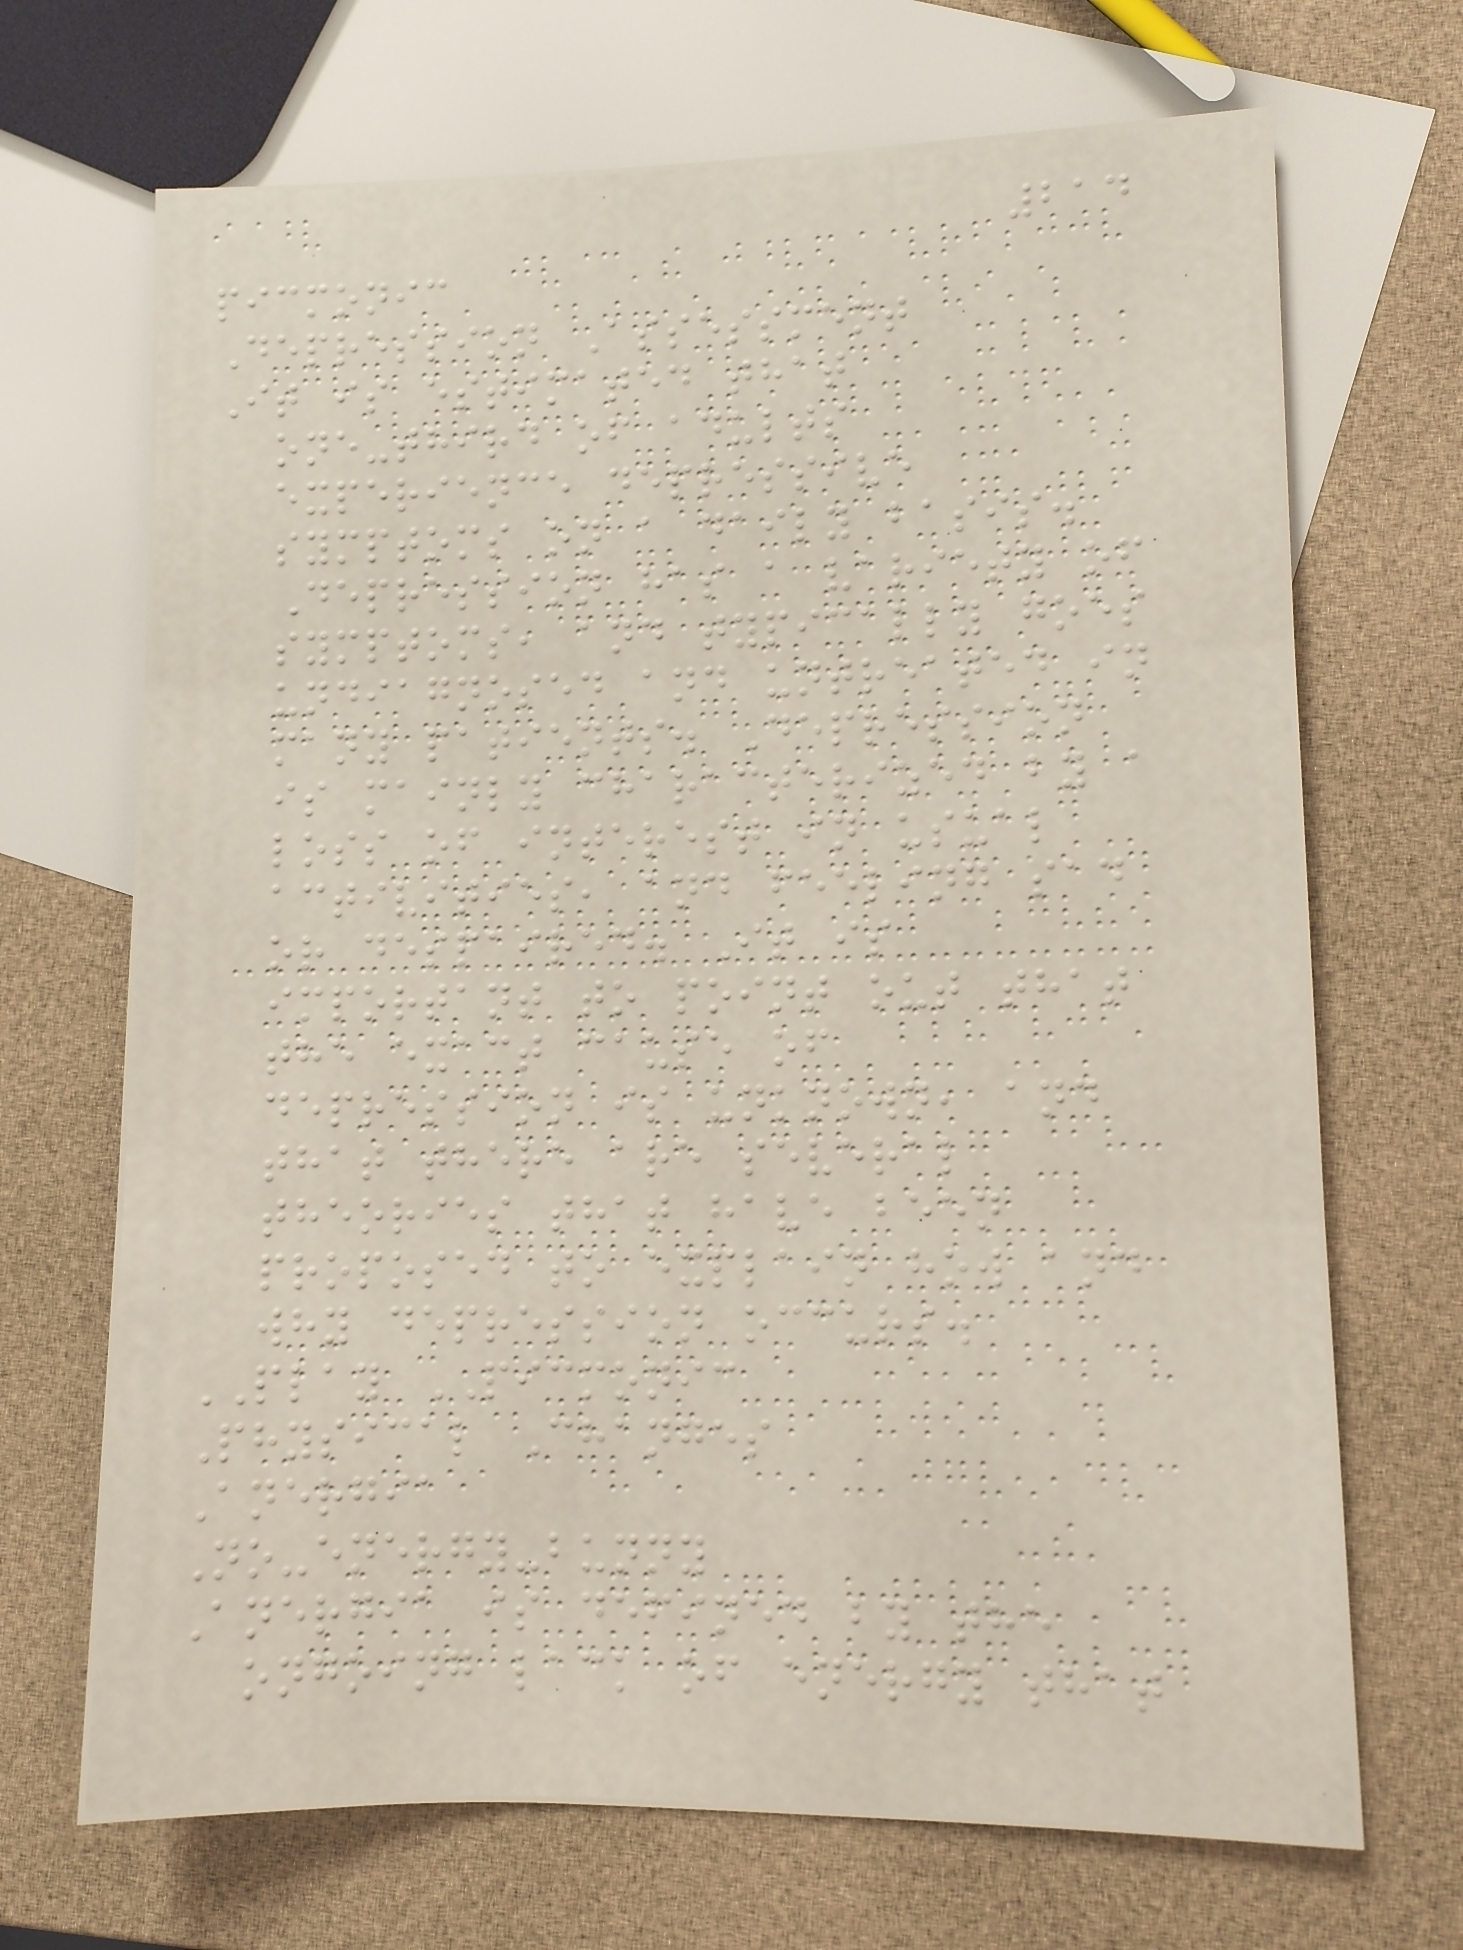214
picmonic
Depression Assessment
It is estimated that
one-third of adults
experience depressive
symptoms on a daily basis.
Depression has a variety of
symptoms, and typically goes
undiagnosed and untreated in
many patients. Depression
is mainly characterized by a
loss of interest in usual
activities, and feeling sad
or despaired. It is
important to point out that
the exact cause of
depression is unknown, and
that there are several
theories that have been
proposed to explain how and
why depression occurs.
PLAY PICMONIC
Physical Changes
Anergia
No-energy-bunny
Anergia is defined by the
ongoing lack of energy that
